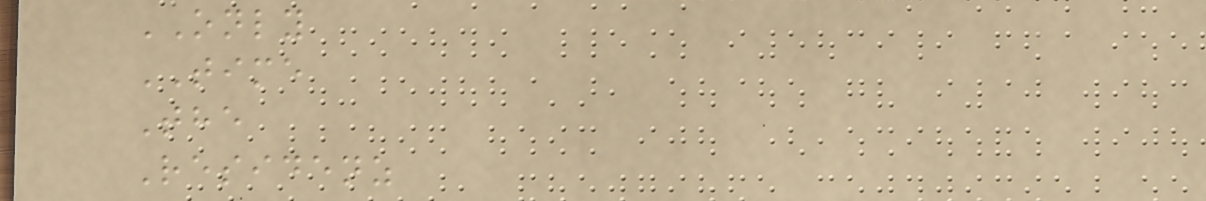ONLY
TIME
The
Residenz
